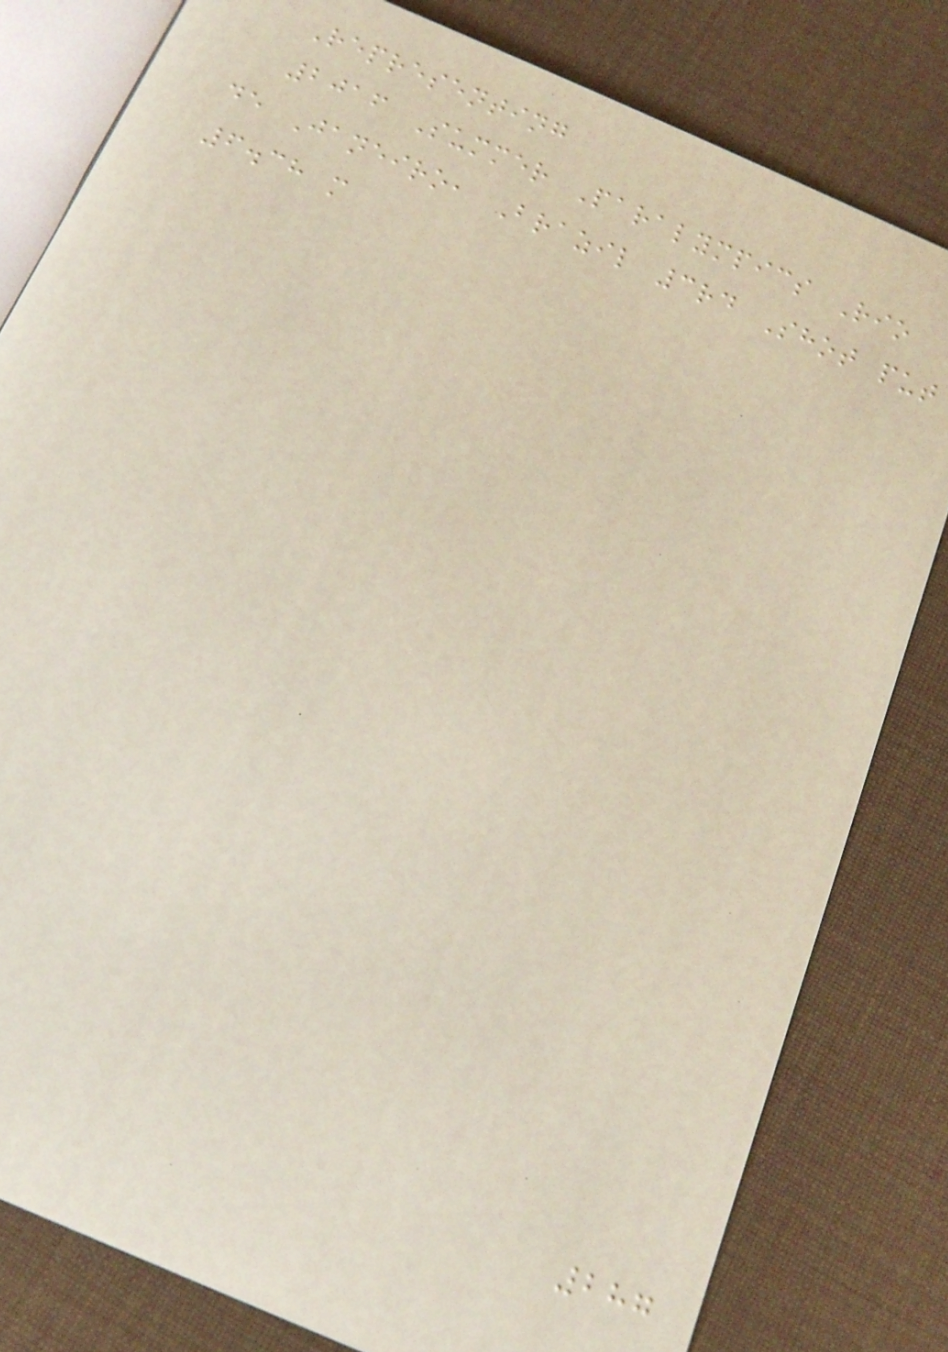Representing
2016 Summer Paralympics Rio
de Janeiro, Brazil 3rd Shot put
6.38 m
287
